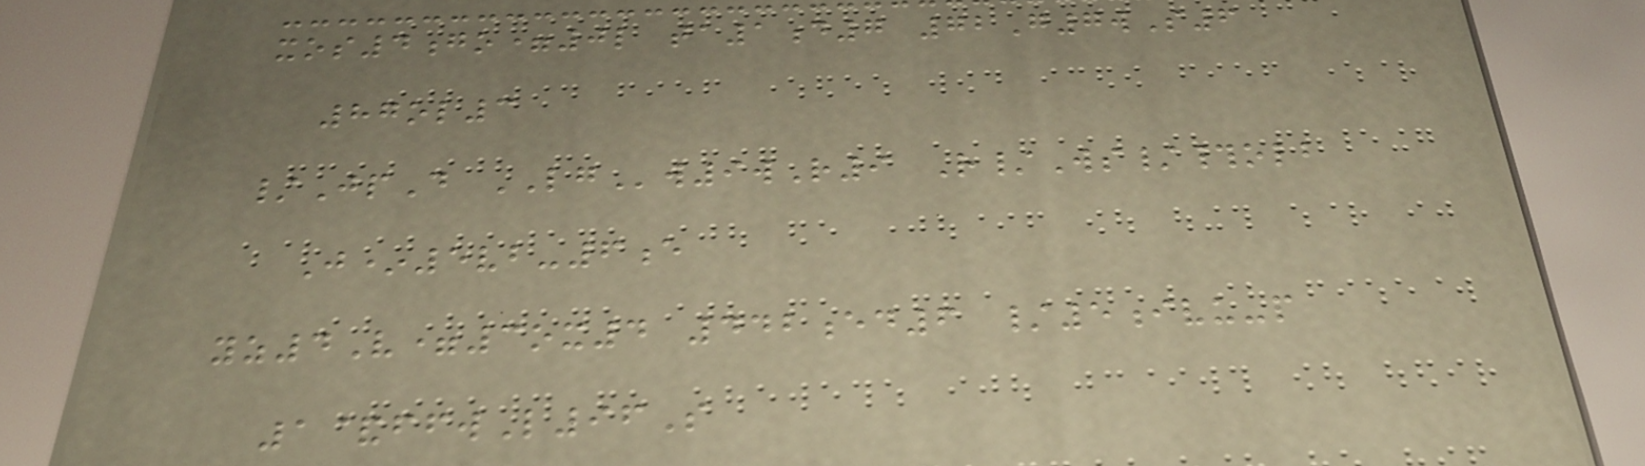xos4go=0l ta1d7 72G7wS6
87ol3
/JpD LGw9wR9 R/Ws/#olb
J*5vb-6e
yz4V=3ox4 442ed6 /5ivu-p
1&ffwL96S
